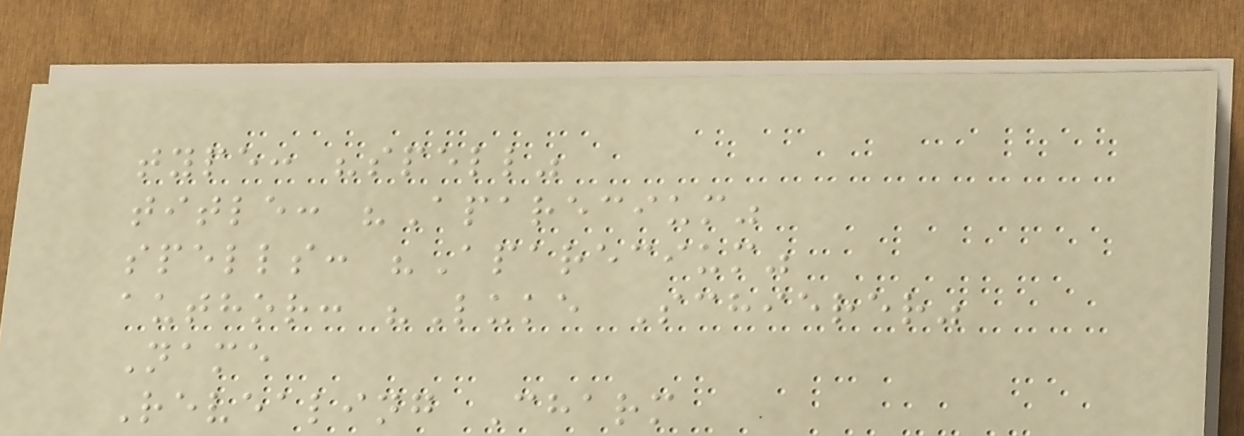type: "spell"
title: "Aparecium"
spells: "Aparecium"
author: "Luke Schierer"
Name
Revealing Charm
